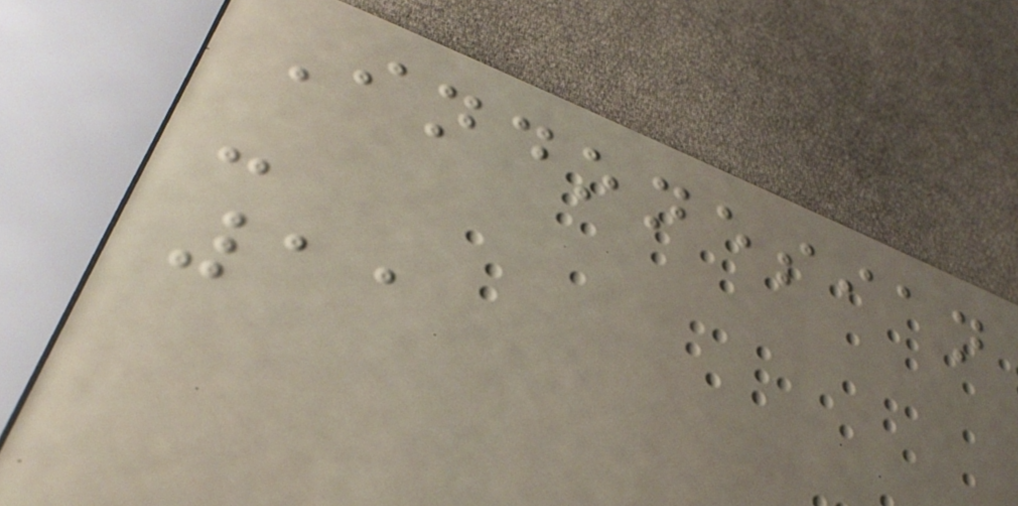Indonesian
-
11
